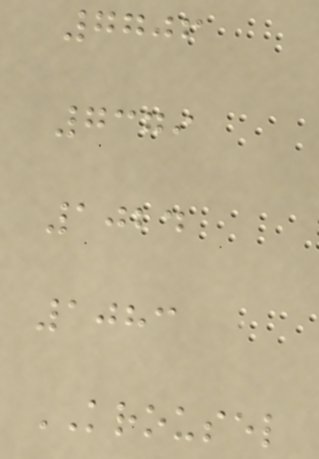7706
7379
1024
1083
KROUSEL
